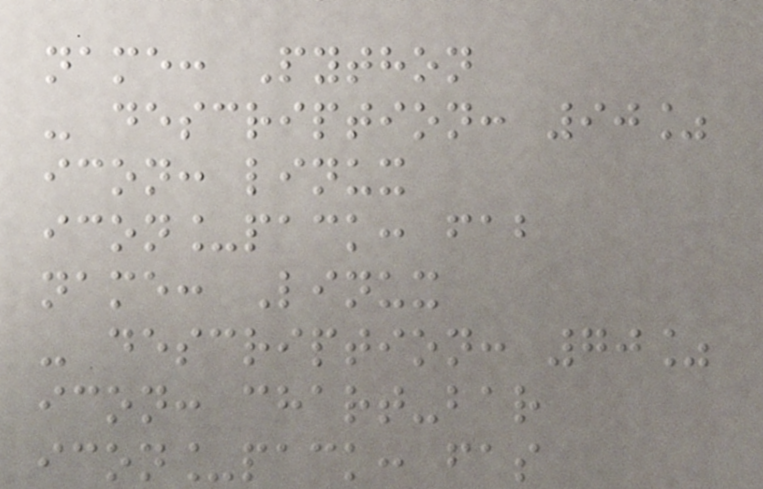name: Python
- description: 90%
icon: linux
icon_pack: fab
name: Linux
- description: 70%
icon: chart-bar
icon_pack: fas
